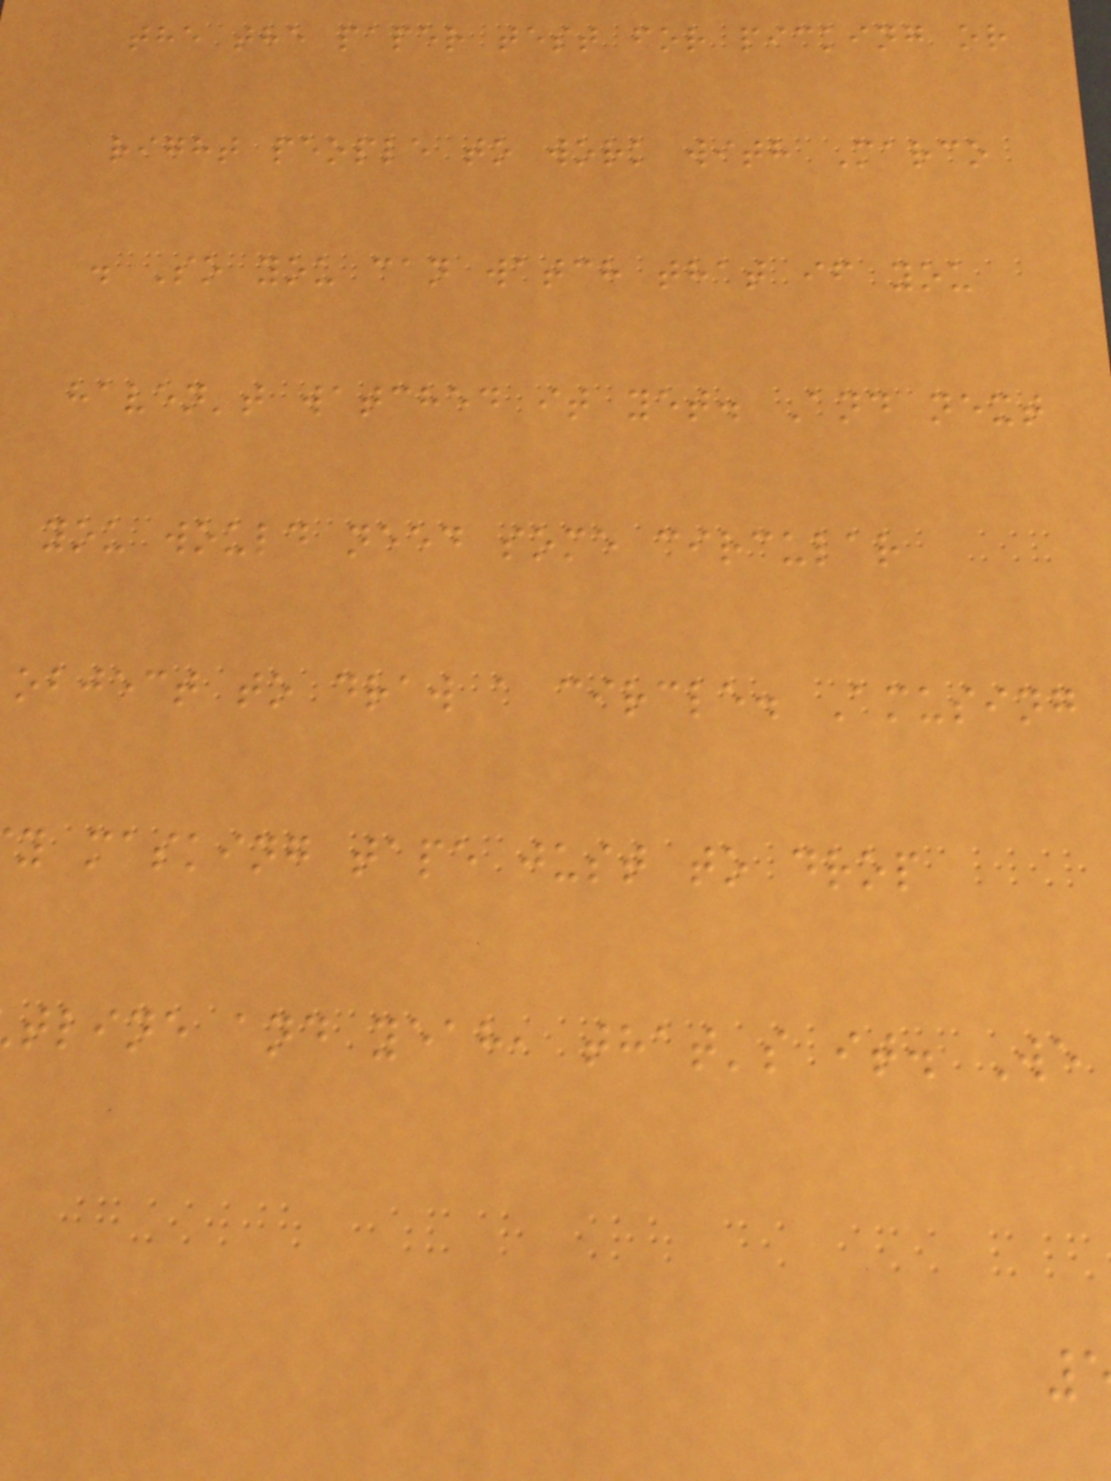the the paper test for picking or
right people to work with Marco
. So you can watch that if you
haven't watched it yet. And next
you would need some circular
object to draw a circle. Amusing
y masking tape just to drop
tline and yeah, that's it. We
